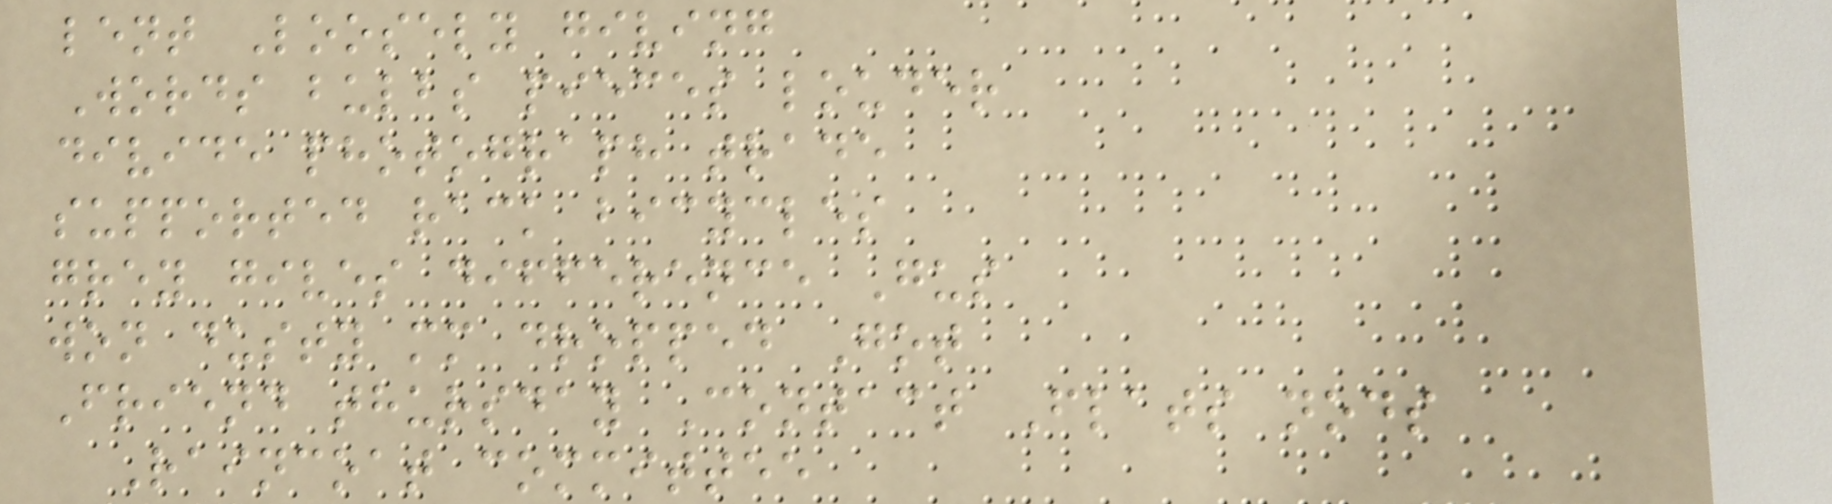lent Loosely giving
Words bulbs pieces louder
divide photograph trade
supported rack bicycles
grey gives difference Gus
won dusty mm dropped Got
Friend thursday Contact Flats nods
Raincoat committee
